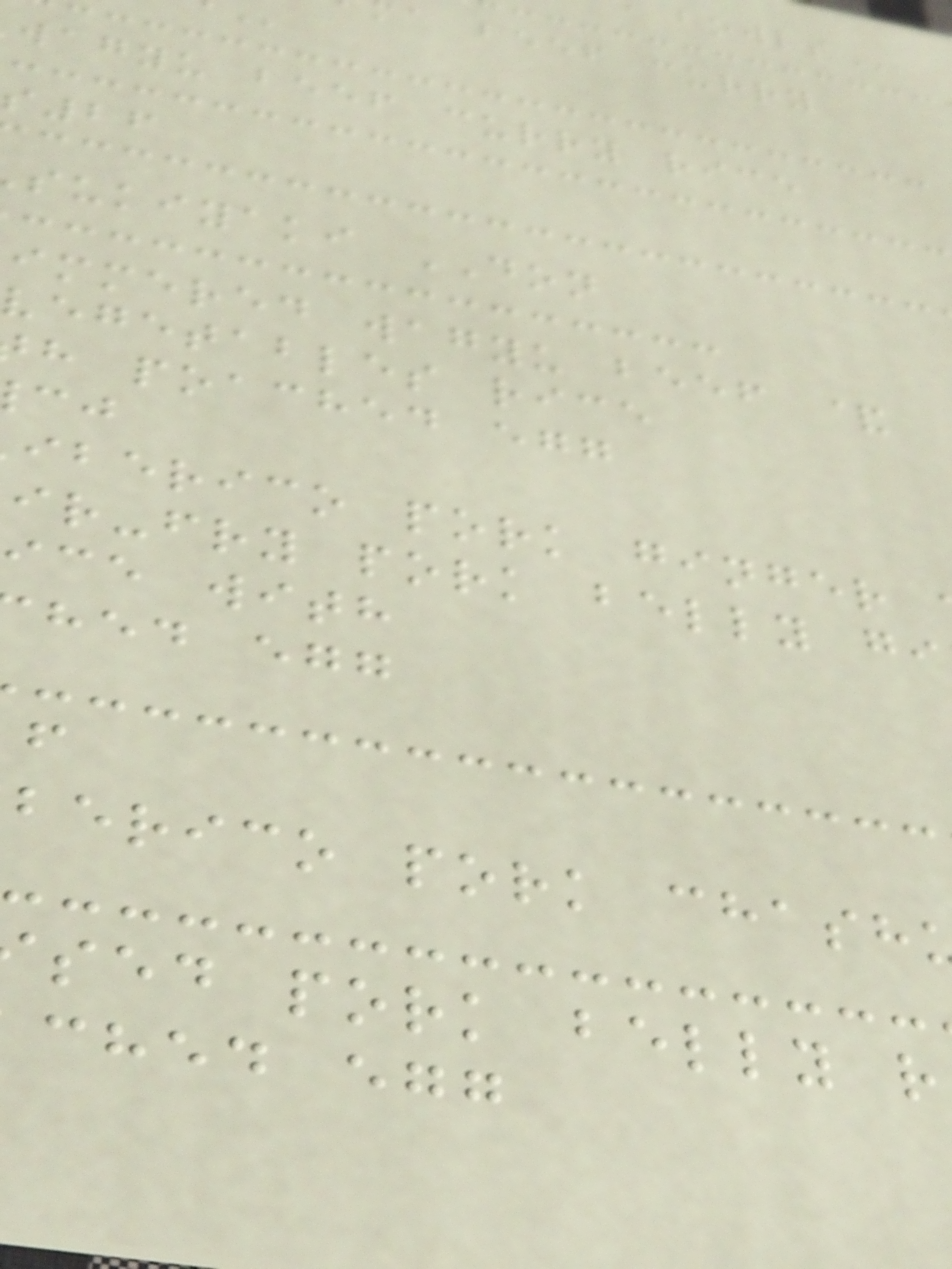a beef curry
wagyu beef curry rice
sukiyaki DON
immered wagyu beef &
vegetables rice
h poached egg
iberico pork ginger
ir-fry pork belly gi
ice with
hed egg
berico pork
sed pork belly r
ched egg
